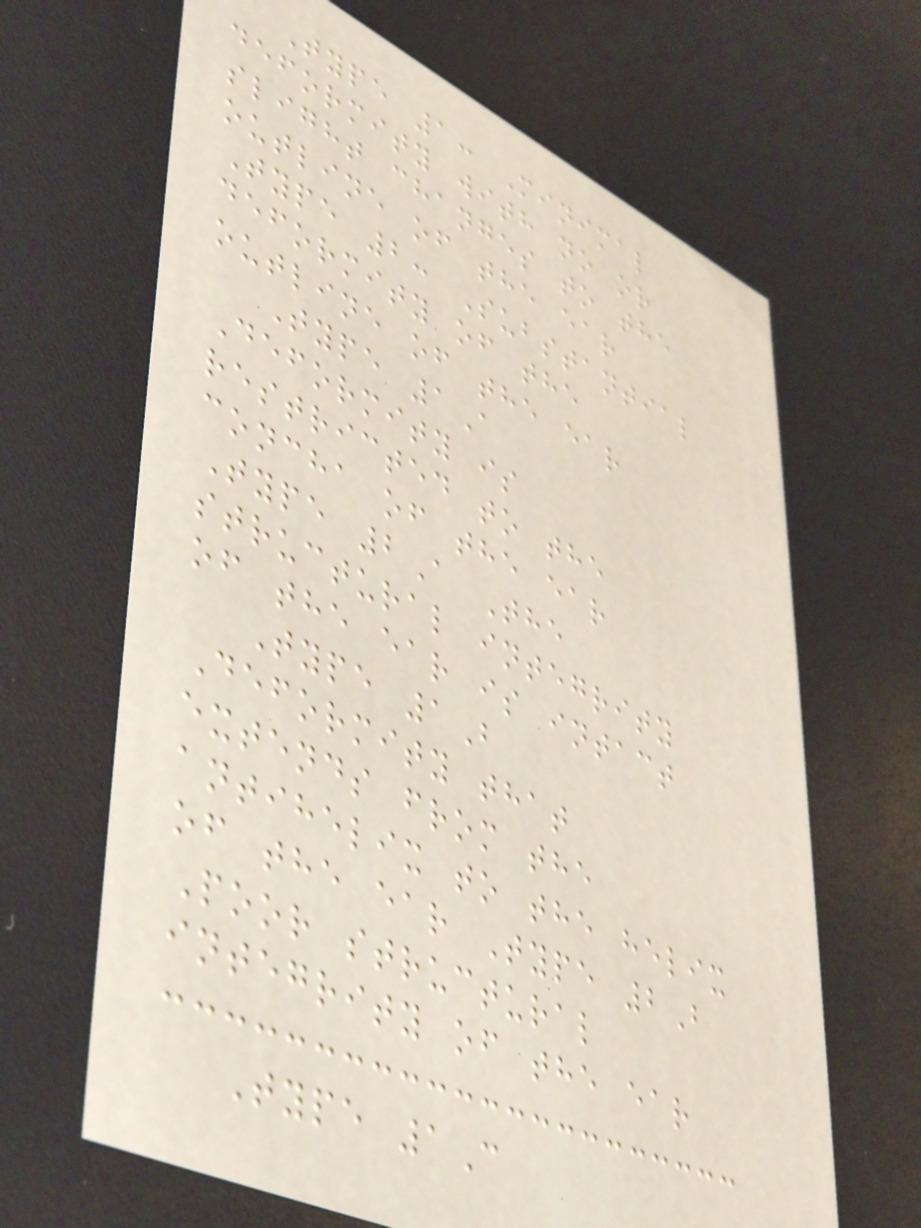Type 1: Minimal
deformity with no or
slight changes to the
outline of the ear
Type 2: Substantial
deformity of the
outline of the ear
Type 1A
Deformity is
restricted to the
concha of the ear
Type 2A The
structural integrity
of the ear is intact
Type 1B
Deformity that
extends from the
antihelix to the helix
of the ear Type 2B
Poor structural
integrity of the ear
Type 1C
